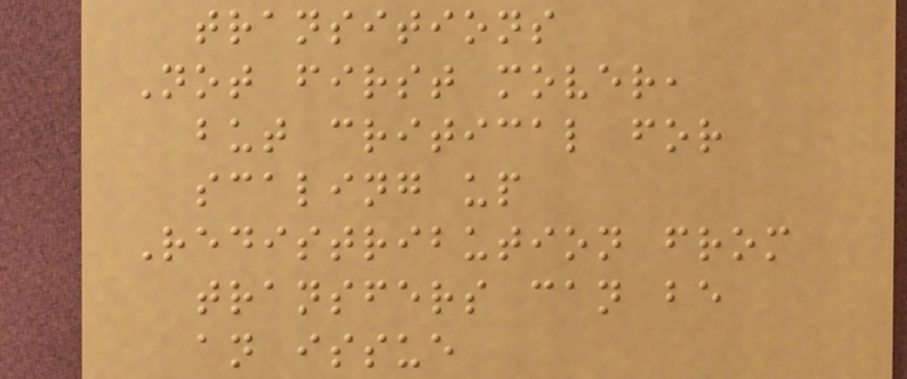transitions
Not first mover,
but critical for
scaling up
Redistribution from
transfers can be
an issue
